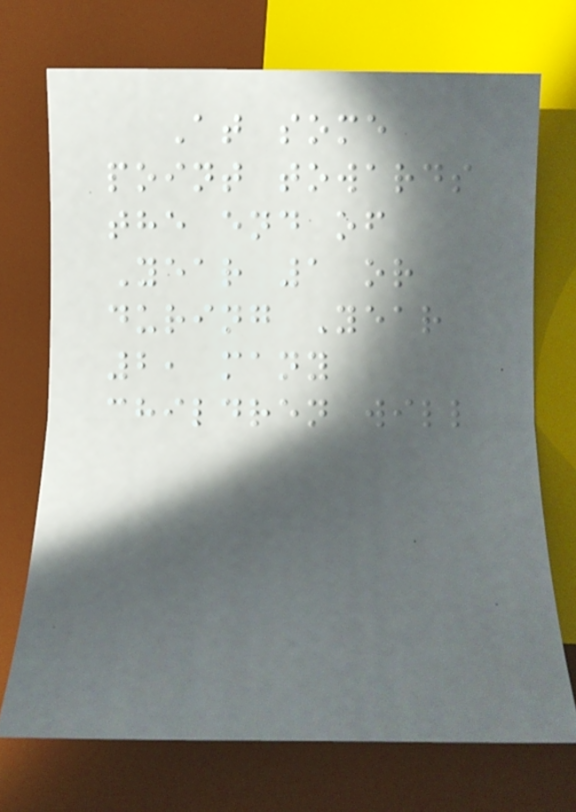At some
point towards
the end of
Year 1 or
during Year
2, many
children will
